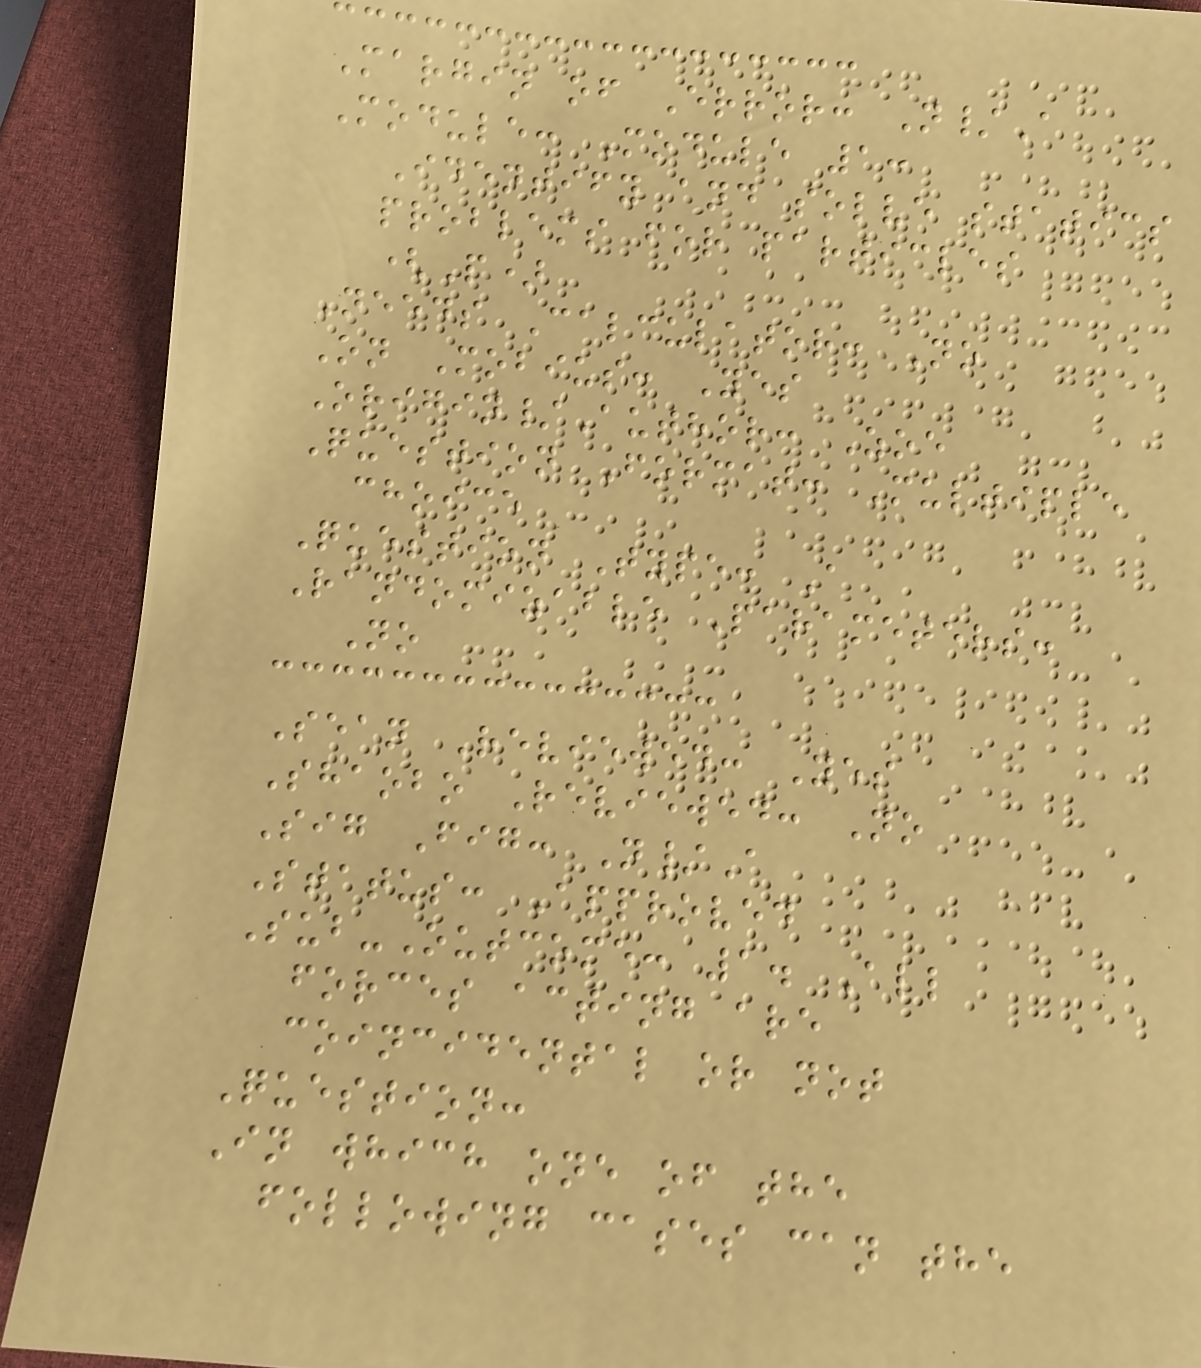Margin of Error: N/A
Module: Module 1:
Identify and solve statics
problems for particles
(P)
Needs Calculator: No
On Mobius: Yes
Origin/Author: Zoe
Question Format: Multiple
choice
Question Type: A
Randomizable Parameters:
No
Sean Reviewed: Yes
Shaobo Reviewed: No
Sig Fig: N/A
Status: Approved
Sub-Outcome: 1. All
forces acting are
coincidental or not
Question:
In which one of the
following cases can the
